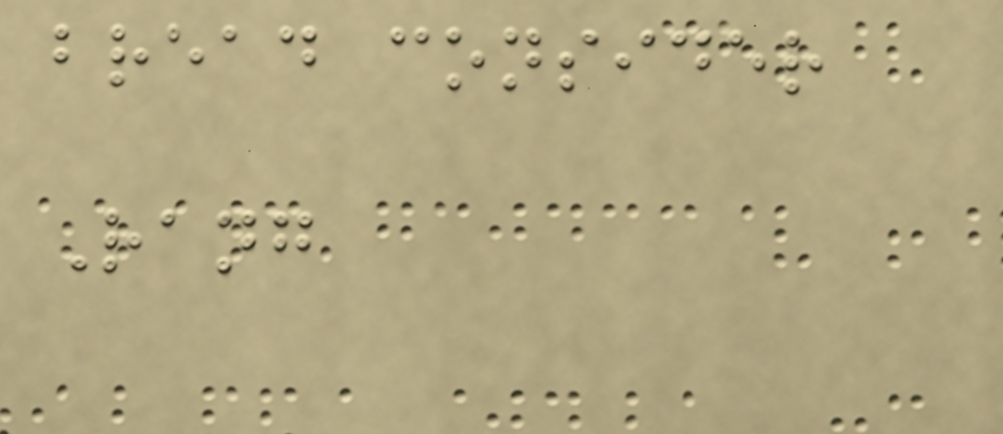bread consider
Rang
